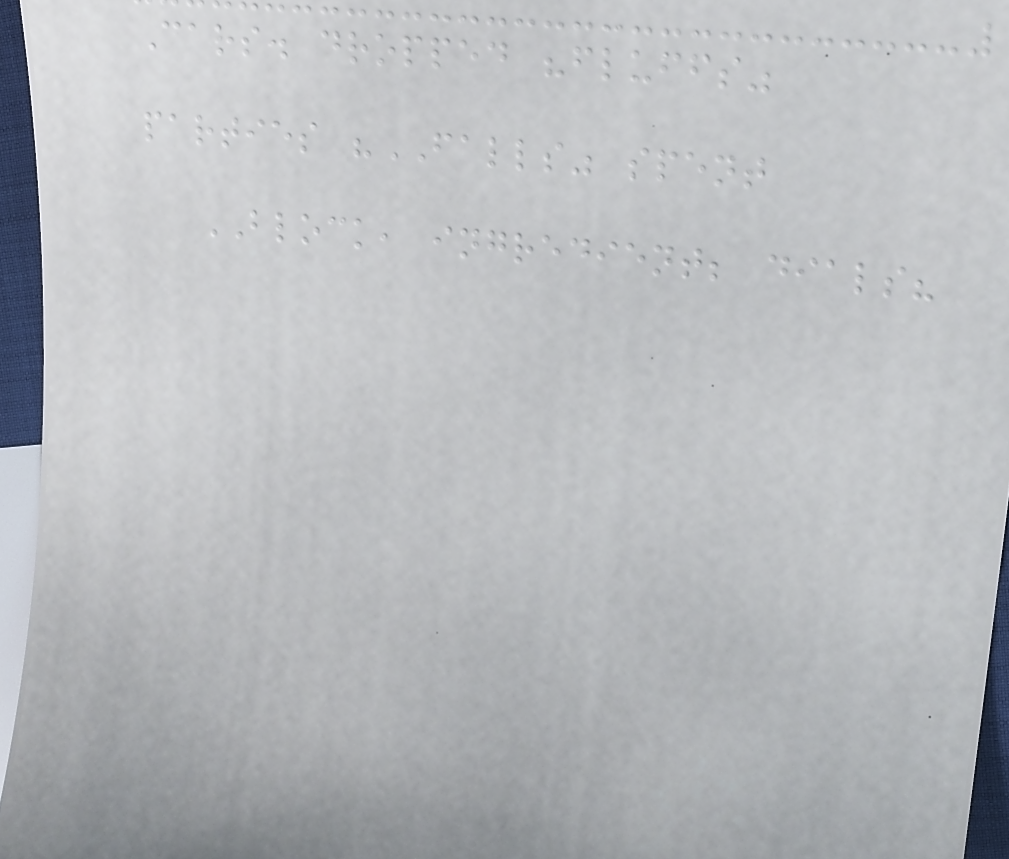Cars. dropped "fluffs"
parties "FALLS" spent
BLOCK, ingredient; dials?
